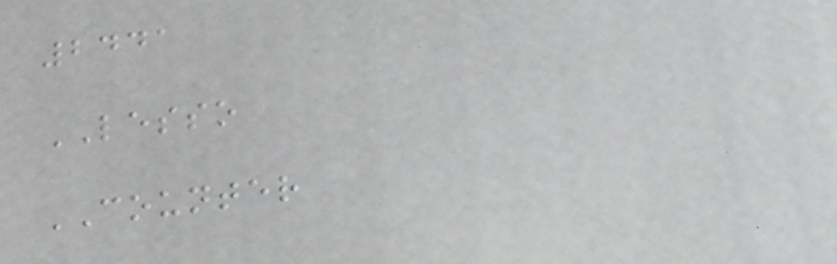2441
LESSO
COUNTER
